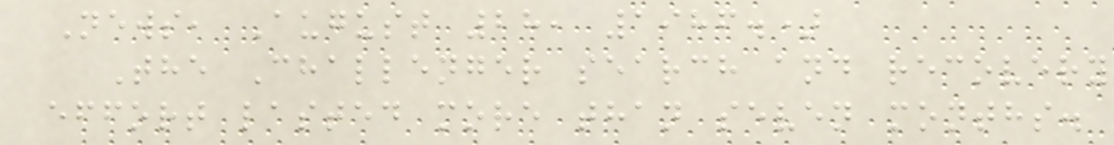News, August 28, 1986.)
The Challenger search and recovery
effort lasted more than seven months.
